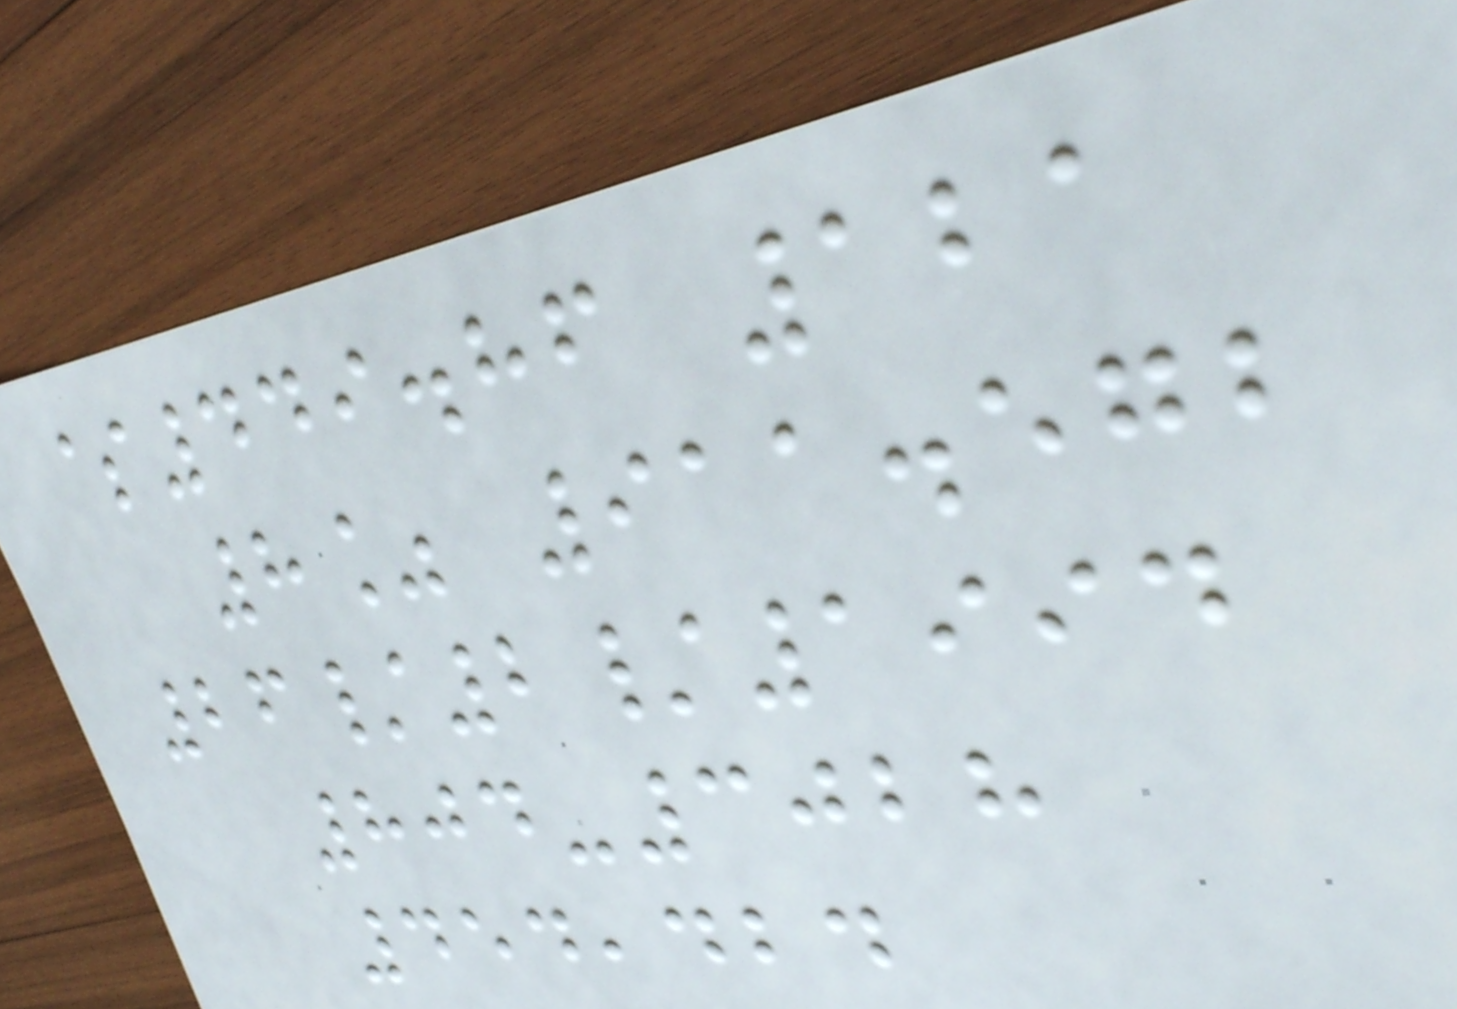$449.86 121
8% 911.572
26/2/1994
804-3028
454,424
